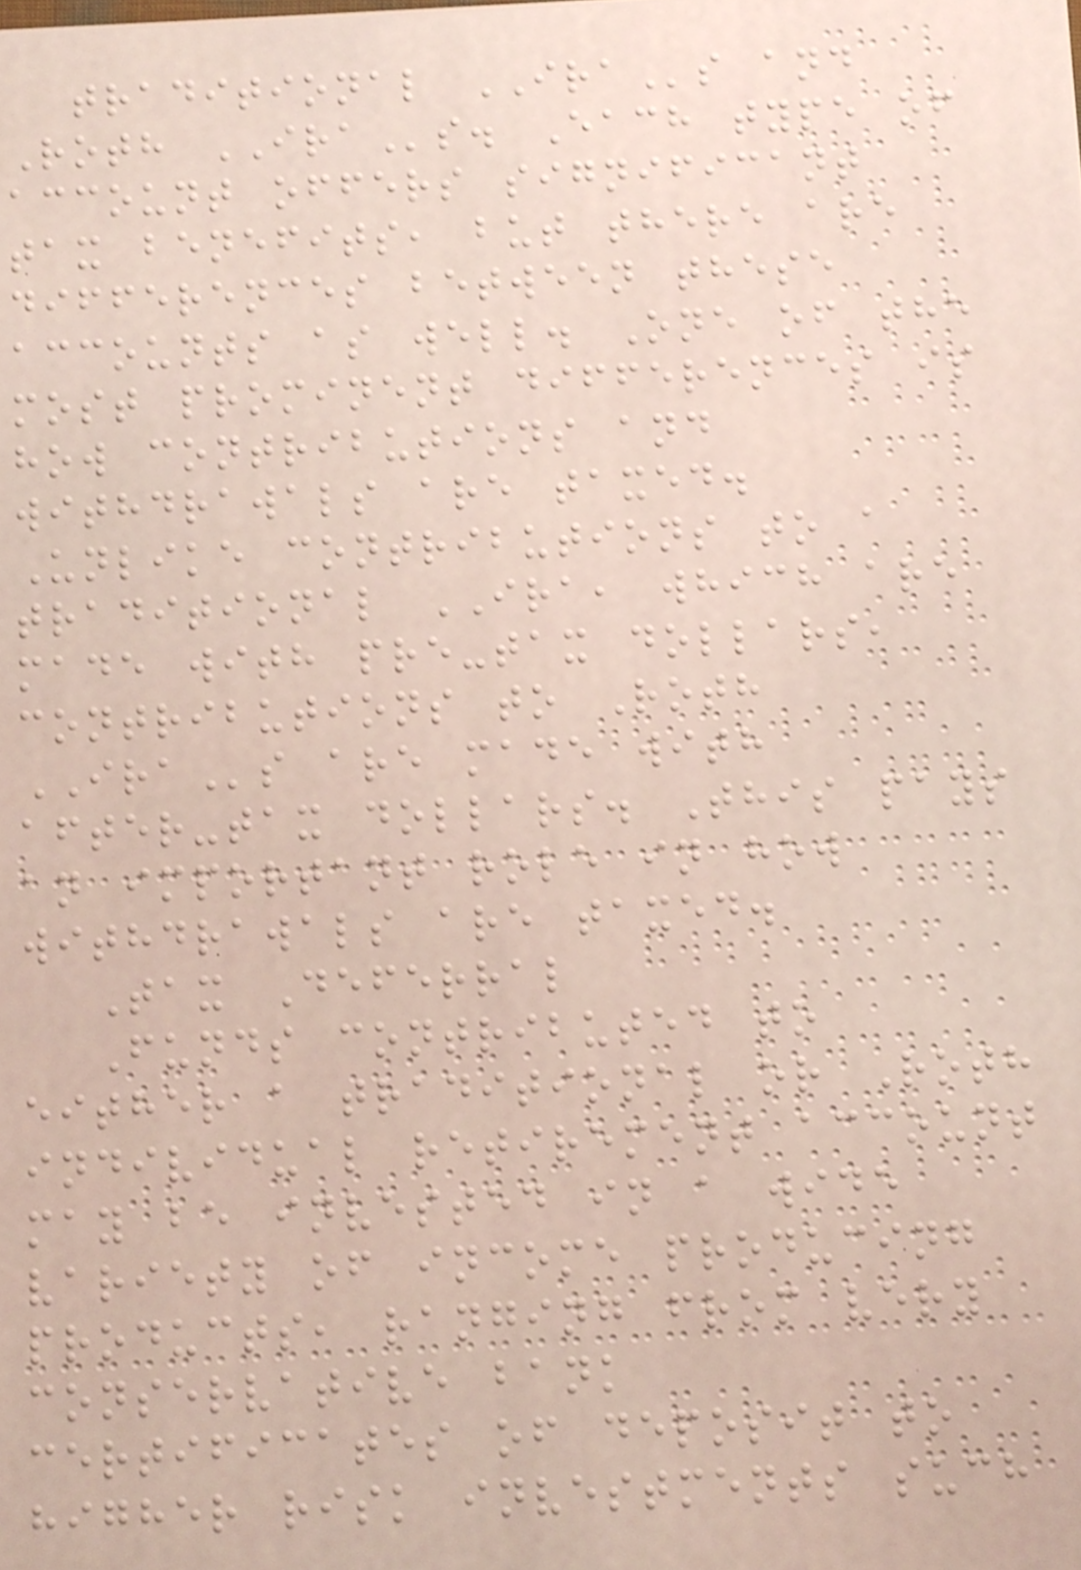traditional IRAs and
Roth IRAs. Each type of
account offers significant
tax benefits, but there are
differences between these
accounts as well. One of the
most prominent differences is
how contributions and
withdrawals are taxed.
Unlike contributions to a
traditional IRA, which are
made with pre-tax dollars,
contributions to Roth
IRAs are made with
after-tax dollars. This pays
an important role in how
withdrawals are taxed.
Tax Deferral
Funds contributed to
either a traditional or Roth
individual retirement account
may be invested in a wide
variety of income producing
products, ranging from very
conservative bank
certificates of deposit to
higher risk investments such
